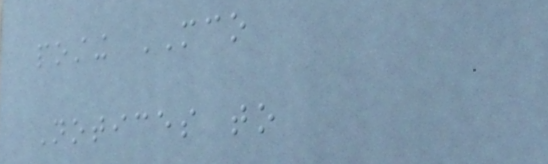posting MCO
Notices to
